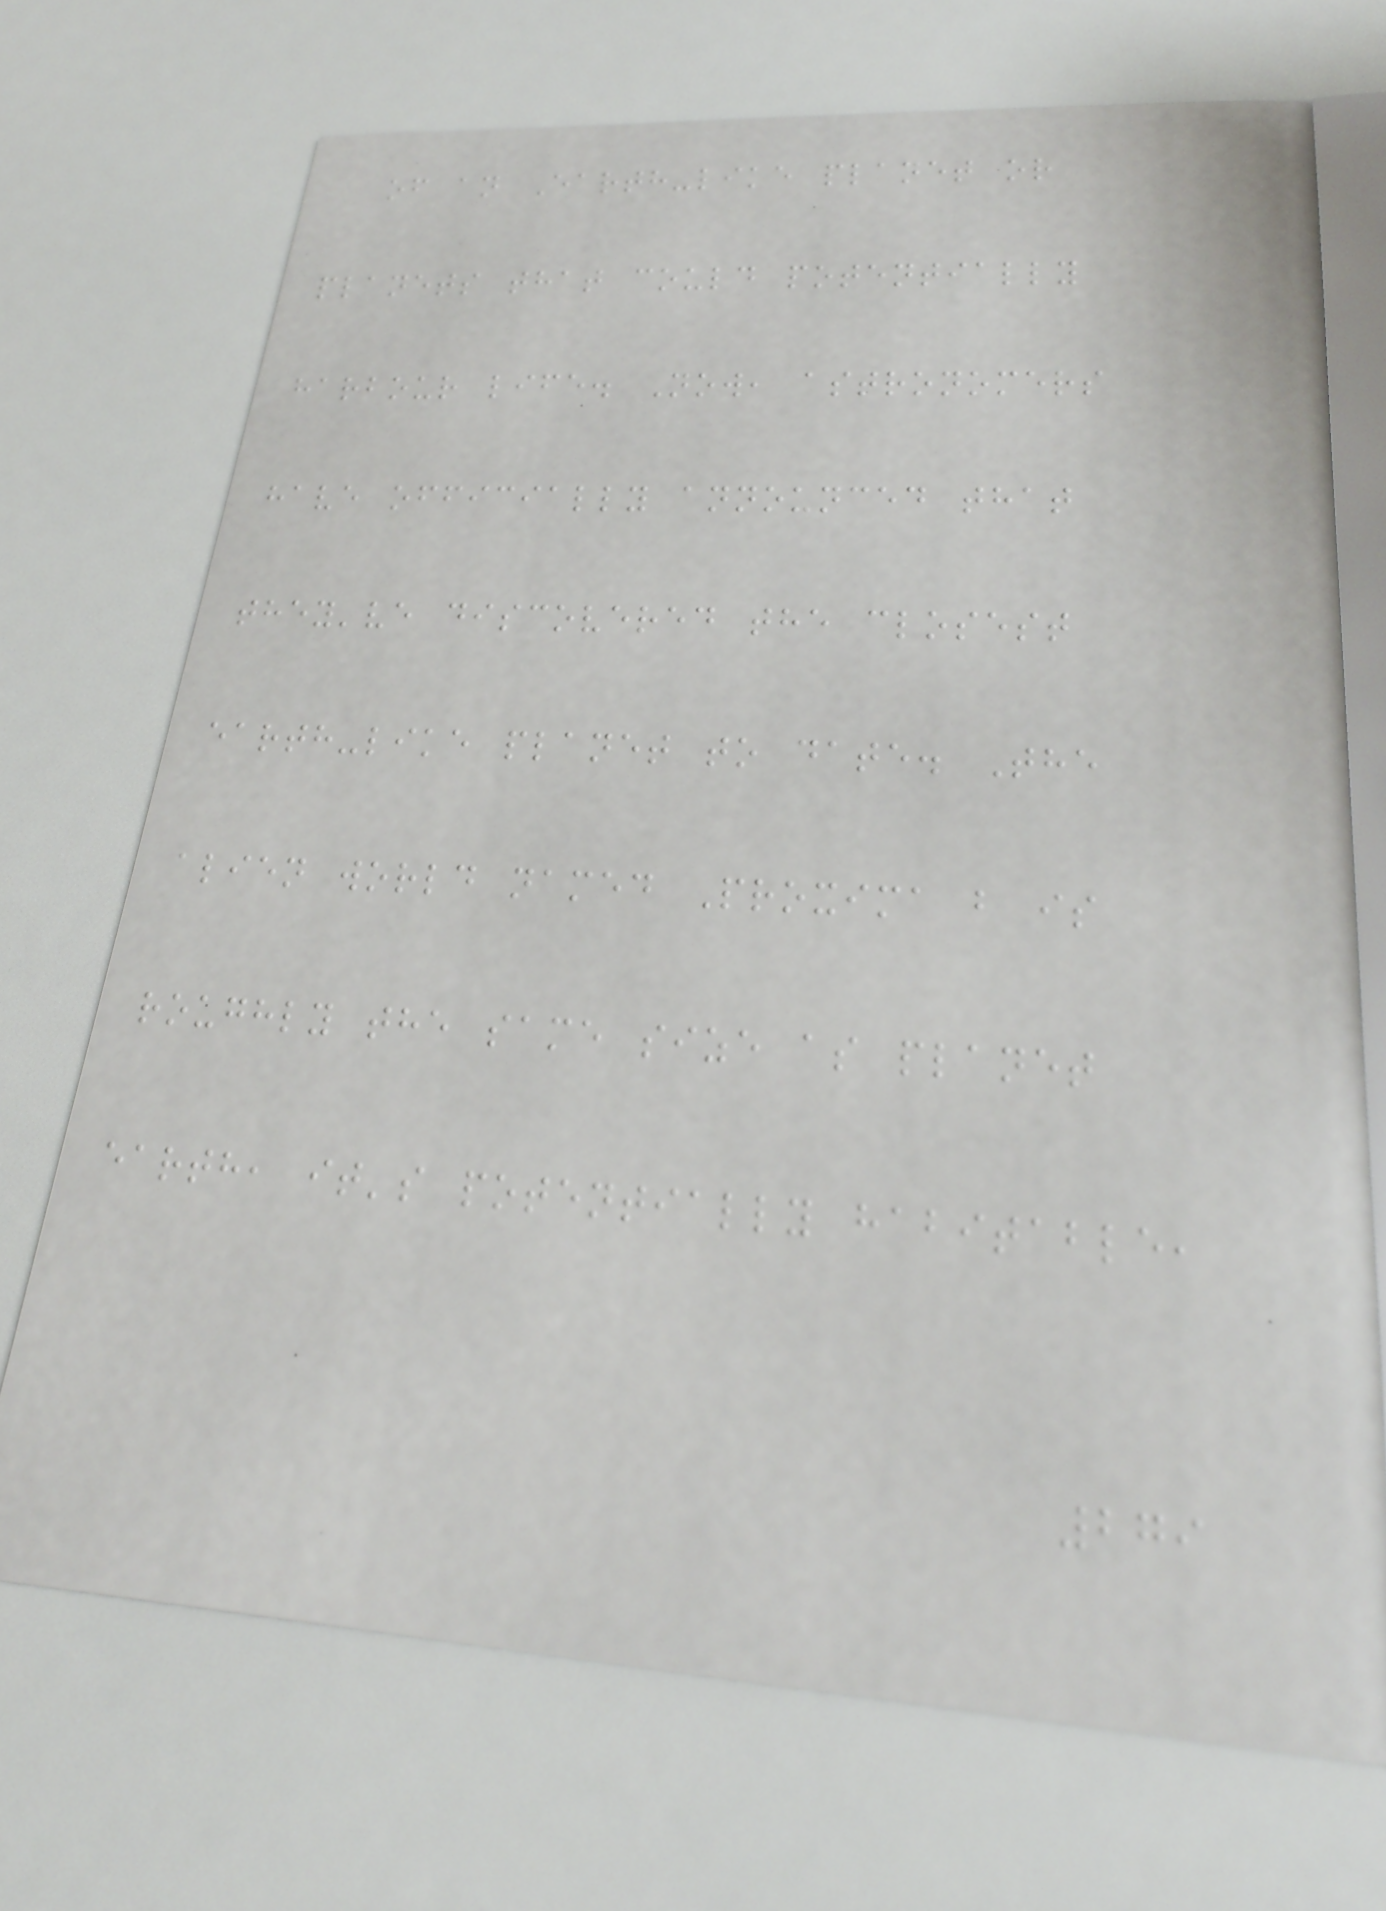of an Earth-like planet or
planets that could potentially
harbour life. Now, astronomers
have officially announced that
they've discovered the closest
earth-like planet to date. The
alien world named Proxima b is
roughly the same size as planet
earth, it's potentially habitable,
279
